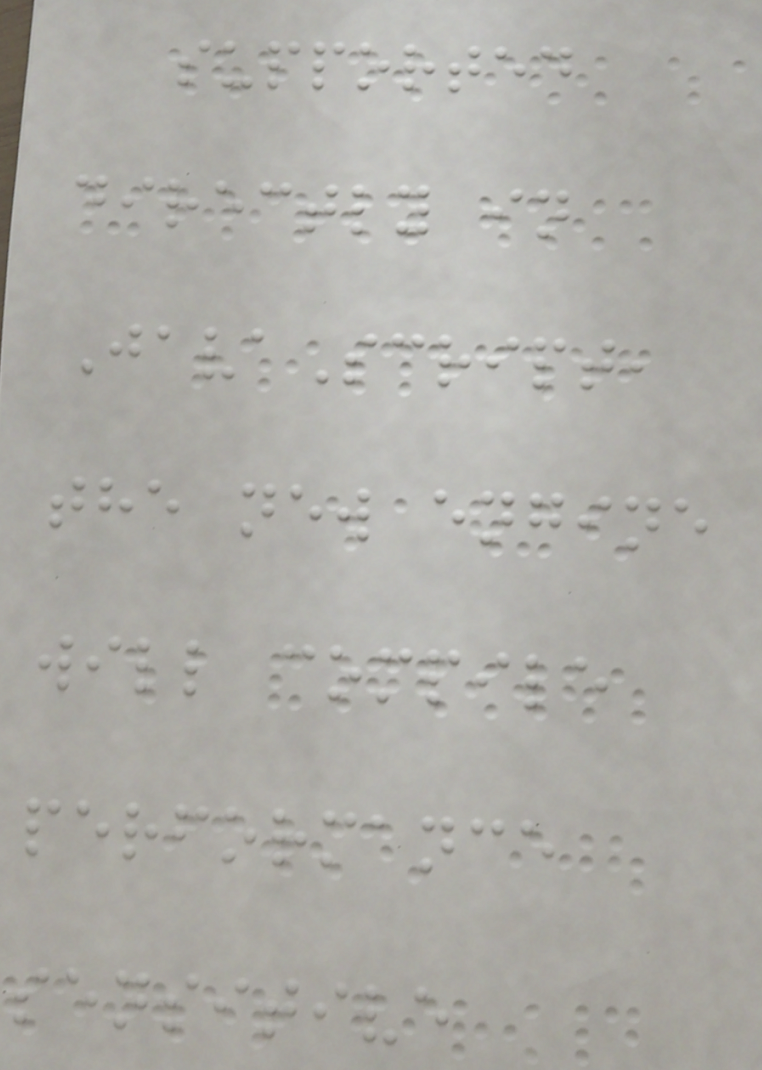supported
directly in
JavaScript,
the new engine
will compile
performance
sensitive
